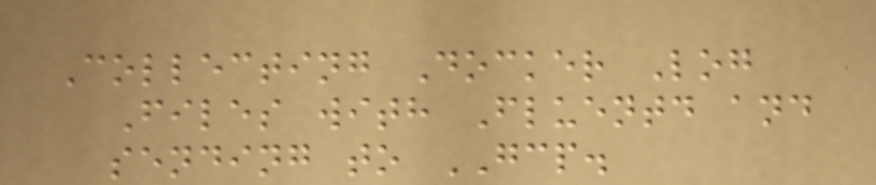Collecting Docker Log
Files with Fluentd and
sending to GCP.
